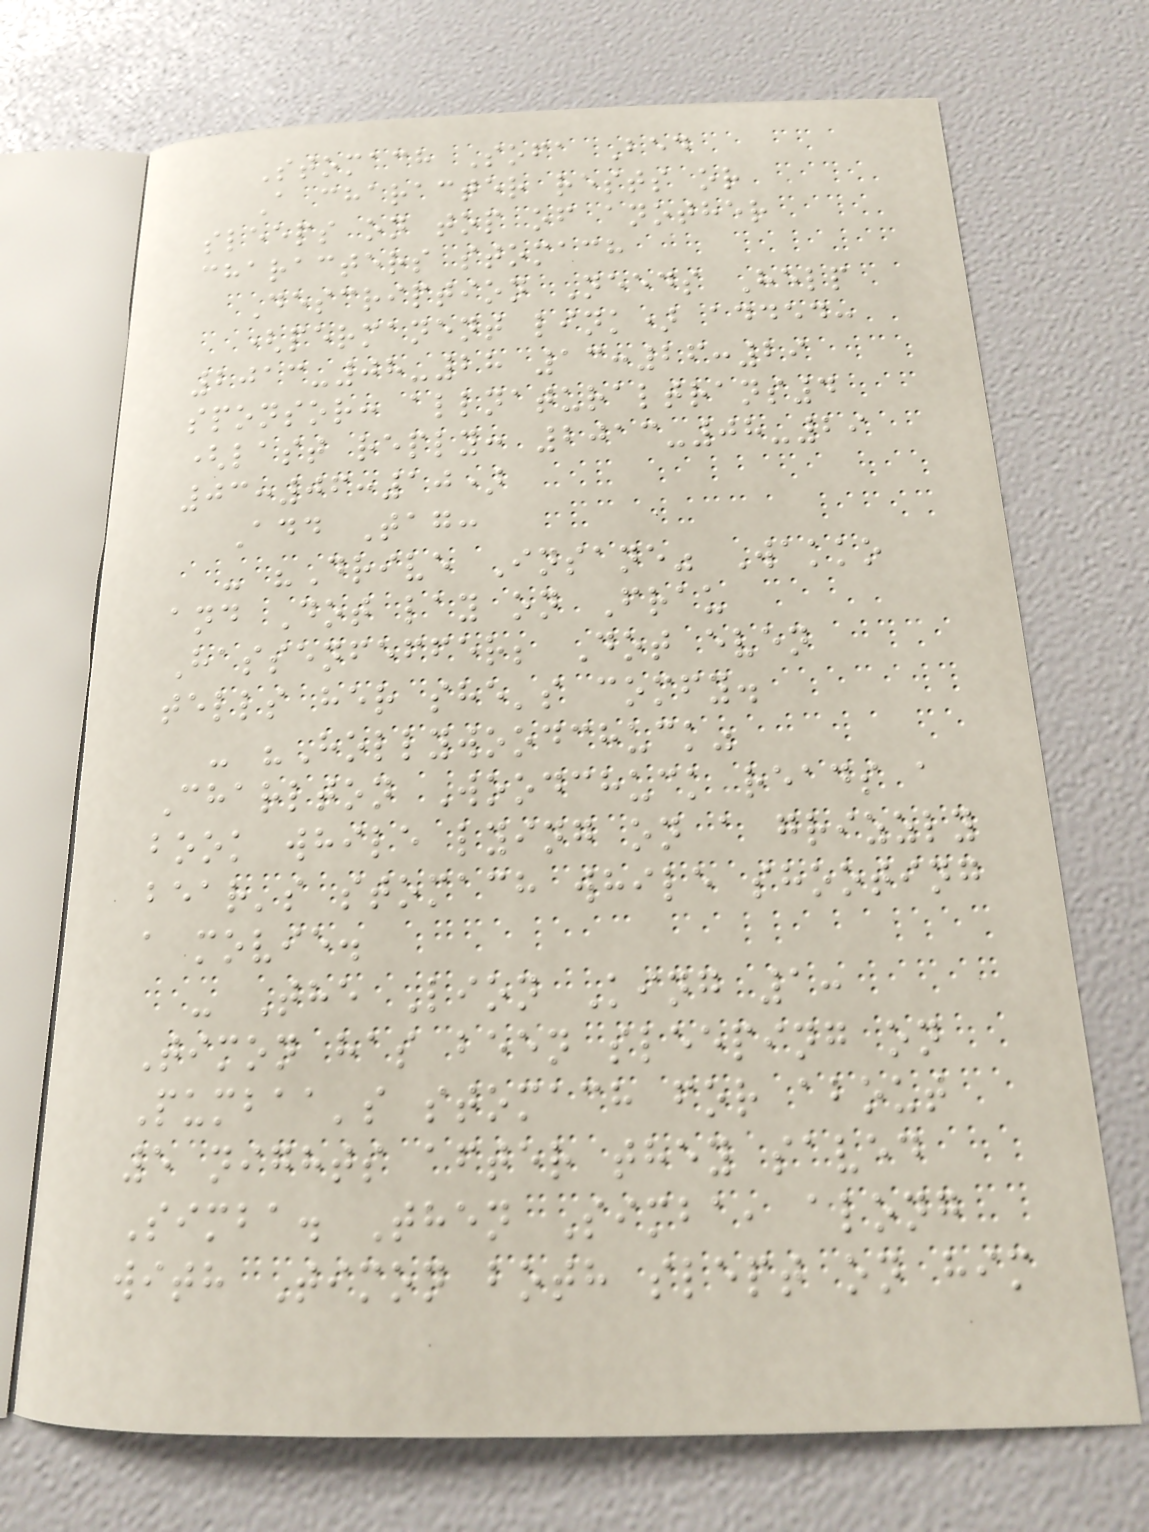Stomach Sofa Bed
A character rests or
sleeps on top of another
characters stomach
Description Needs Help
(permanent link) added:
2013-08-28 13:26:29
sponsor: allnaturaltrans4
(last reply: 2013-08-29
03:06:10)
Add Tag:
- "Drive Insane" Wakko
and Dot lay on Frau
Hassenfeffer; Dot even
tells her she's comfy.
- "Hollywoodchuck"
Charlton Woodchuck reads a
book while lying on a grizzly
bear's stomach while shooting
a movie.
- The Lion King 1:
Timon has been sleeping on
Pumbaa's stomach for about
5 nights after they saved
Simba. Then Simba, along
with Timon both slept on him
